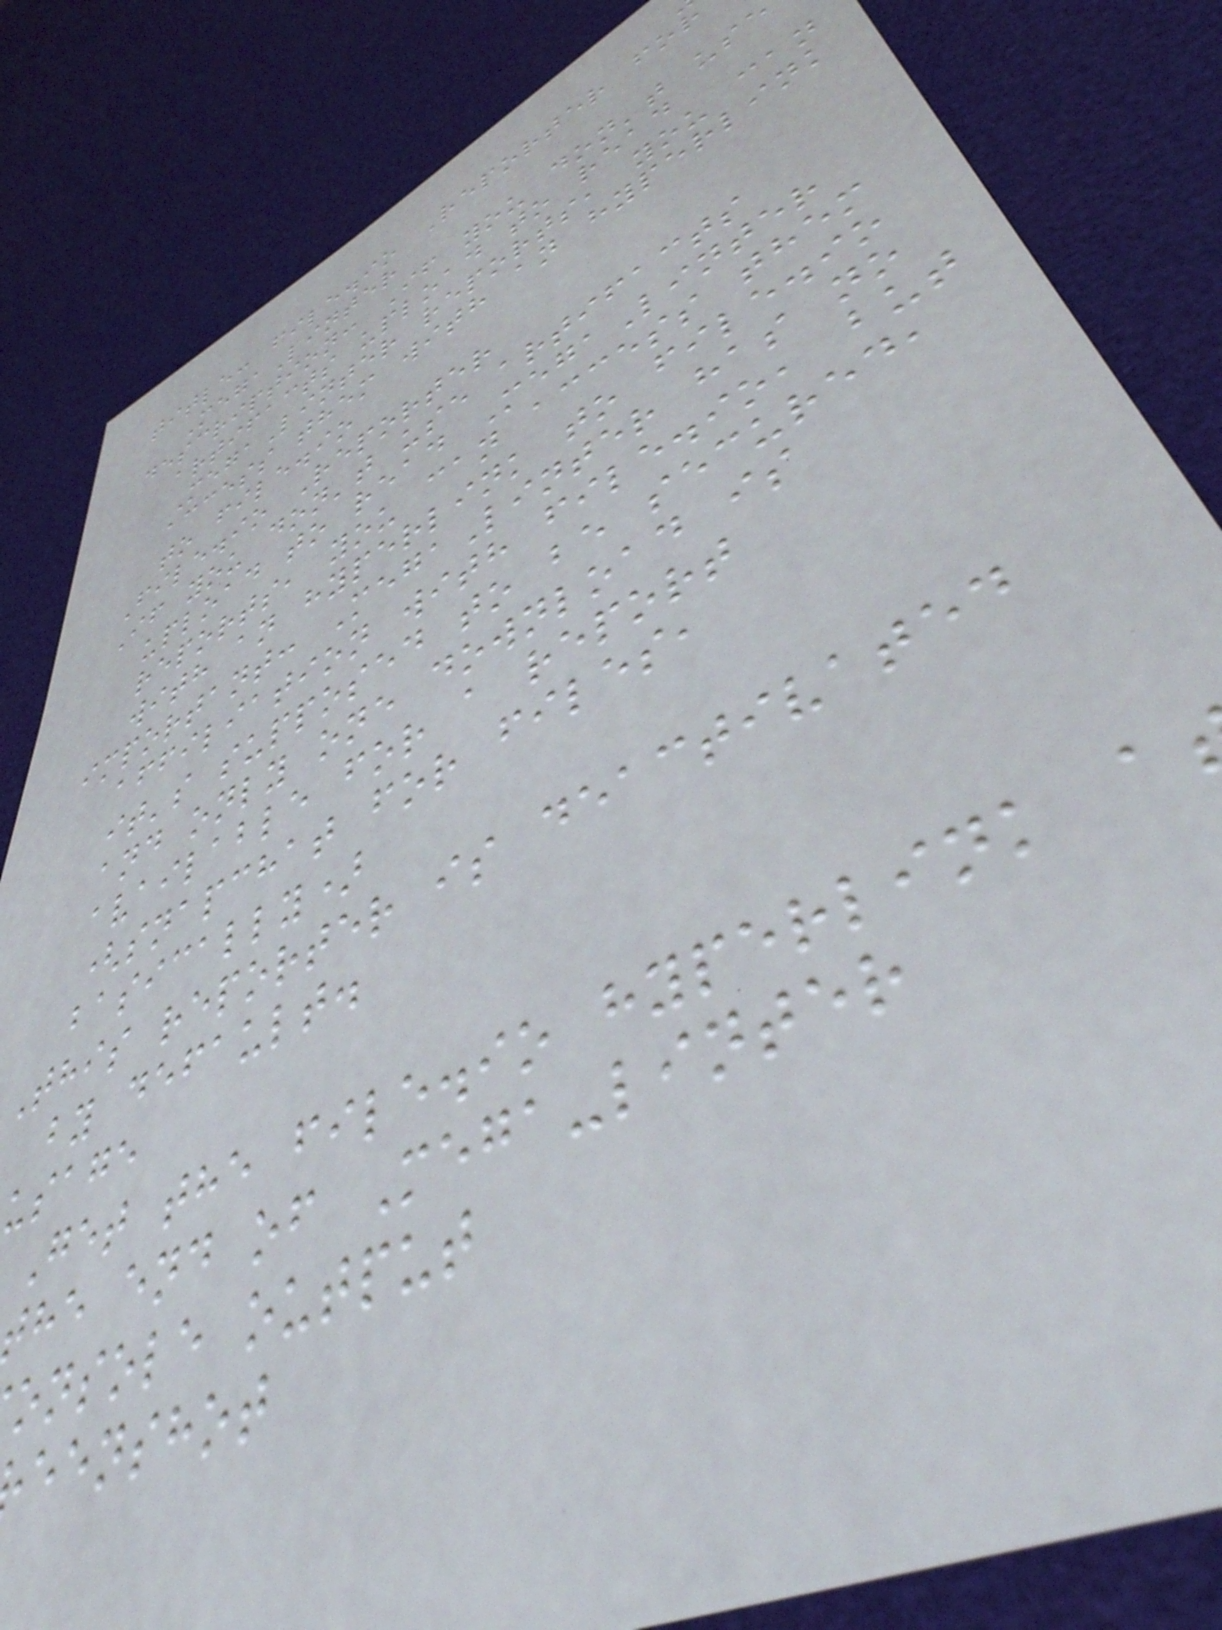title: file.io Reporter for
MegaLinter
description: If you don't use
artifacts upload to read
MegaLinter reports, you can
access them with an hyperlink
to file.io
File.io Reporter
If you don't use artifacts
upload to read MegaLinter
reports, you can access them
with an hyperlink to file.io
important: MegaLinter has no
affiliation with file.io, but
it's supposed to be secured,
and only one download is
available for a report
(snapchat for files,
basically)
This reporter is deactivated
by default.
usage
Get the file.io hyperlink a
he end of Mega-linter
onsole output
eenshot
